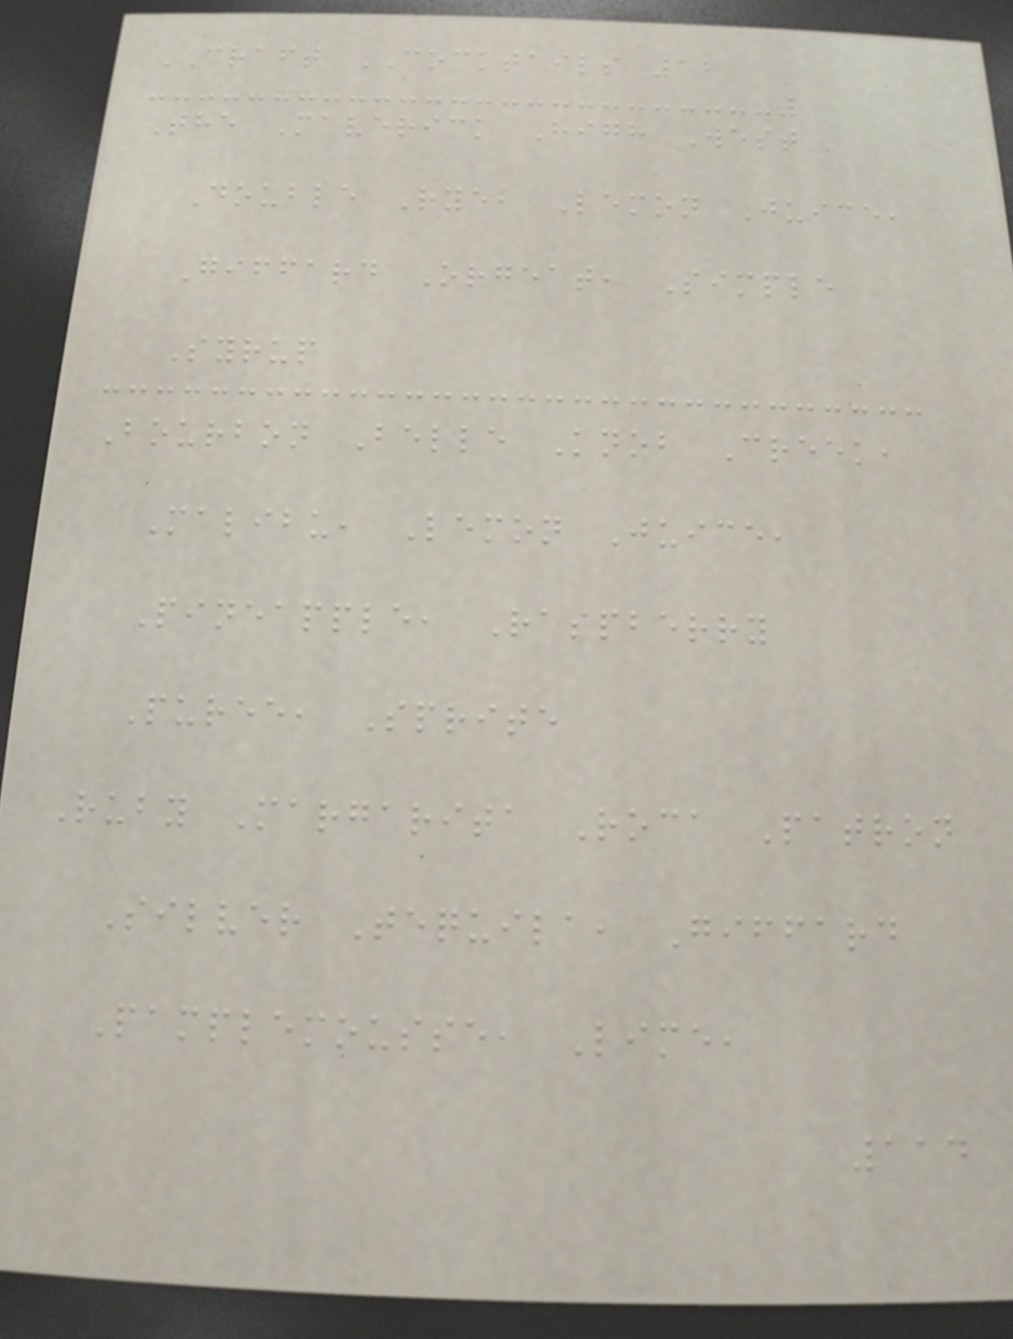CRAFT COCKTAILS 12
The Maverick High West
Double Rye, Lemon Juice,
Giffard Orgeat, Simple
Syrup
Bourbon Belle Knob Creek,
Malibu, Lemon Juice,
Pineapple, Raspberry
Puree, Sprite
Ruby Margarita Roca Patron
Silver Tequila, Giffard
Pamplemousse, Lime,
114
